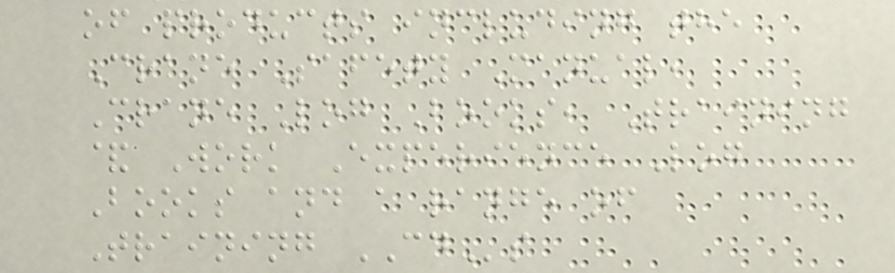of products including the
Crane Safety Manual,
Crane Log Books, Training
& Work Experience Log
Books and a range of
Training CDs
